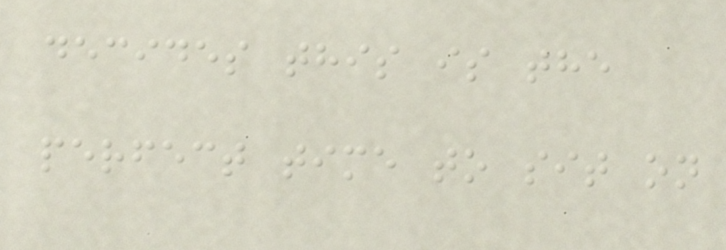decides this is the
perfect time to sit on
